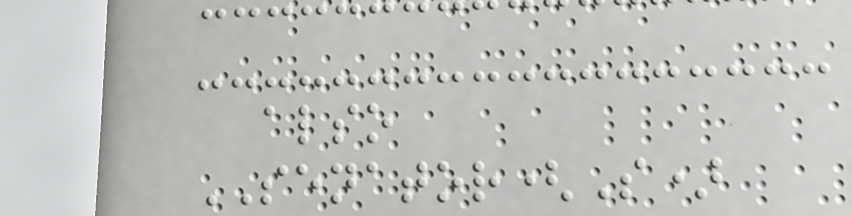also
SENATOR(S)
